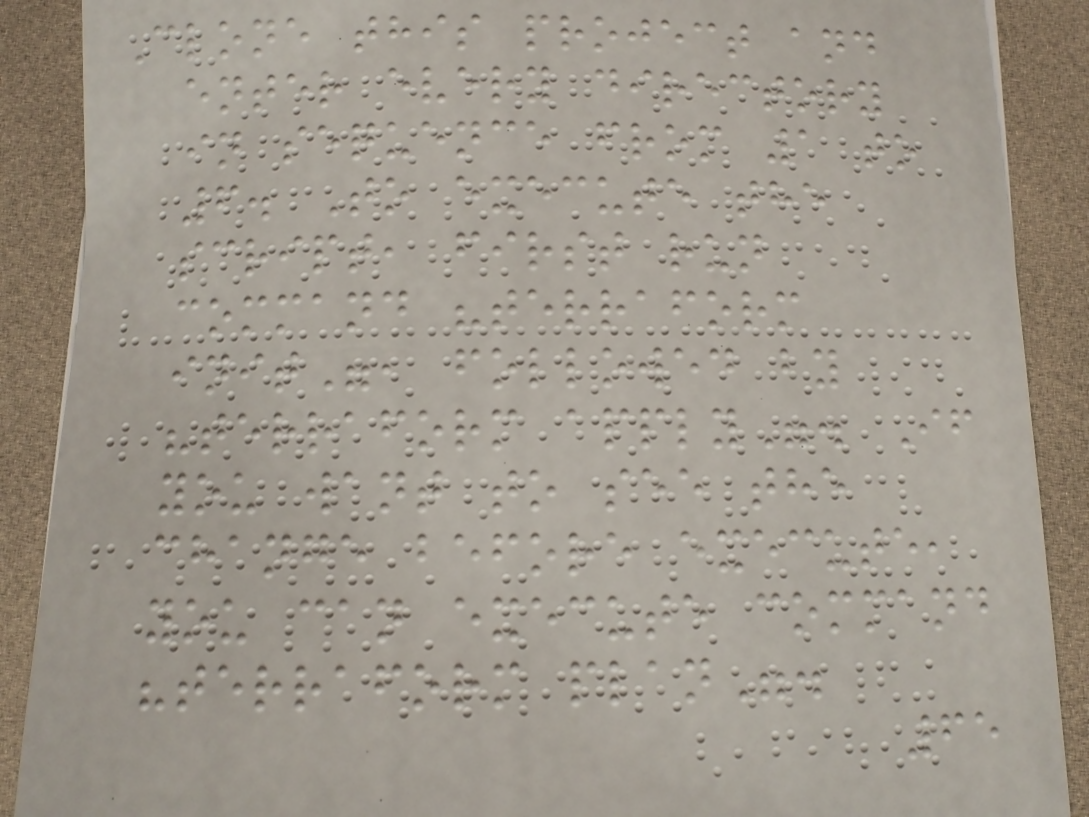Clone this project and
enter every directory
in sequence from 1 to
6. To execute the
script, first run
command "terraform
init", followed by
"terraform apply". If
you want to see the
change before execute,
you can execute command
"terraform plan".
65
